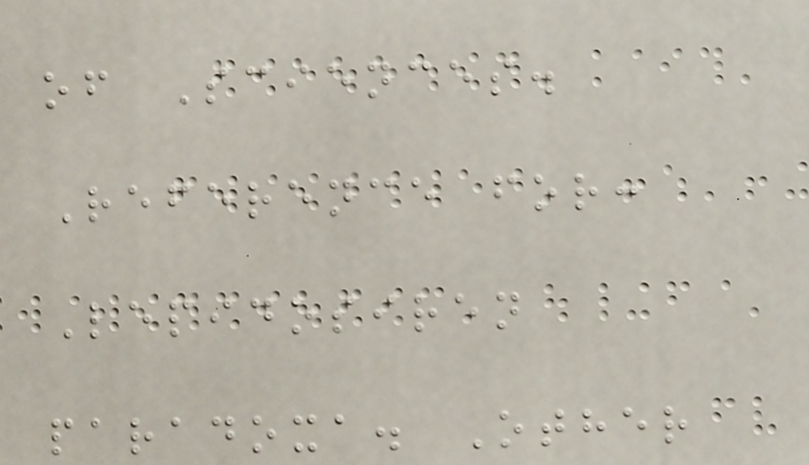of Sciences.
Reference for:
Lepidosiren
paradoxa. Other
